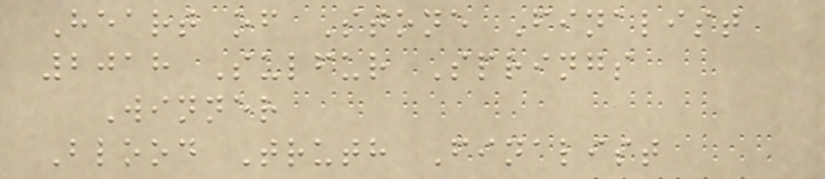Heart of Stone Finalist
2018 Sulfur Springs
Winner
Blood Truth Finalist
